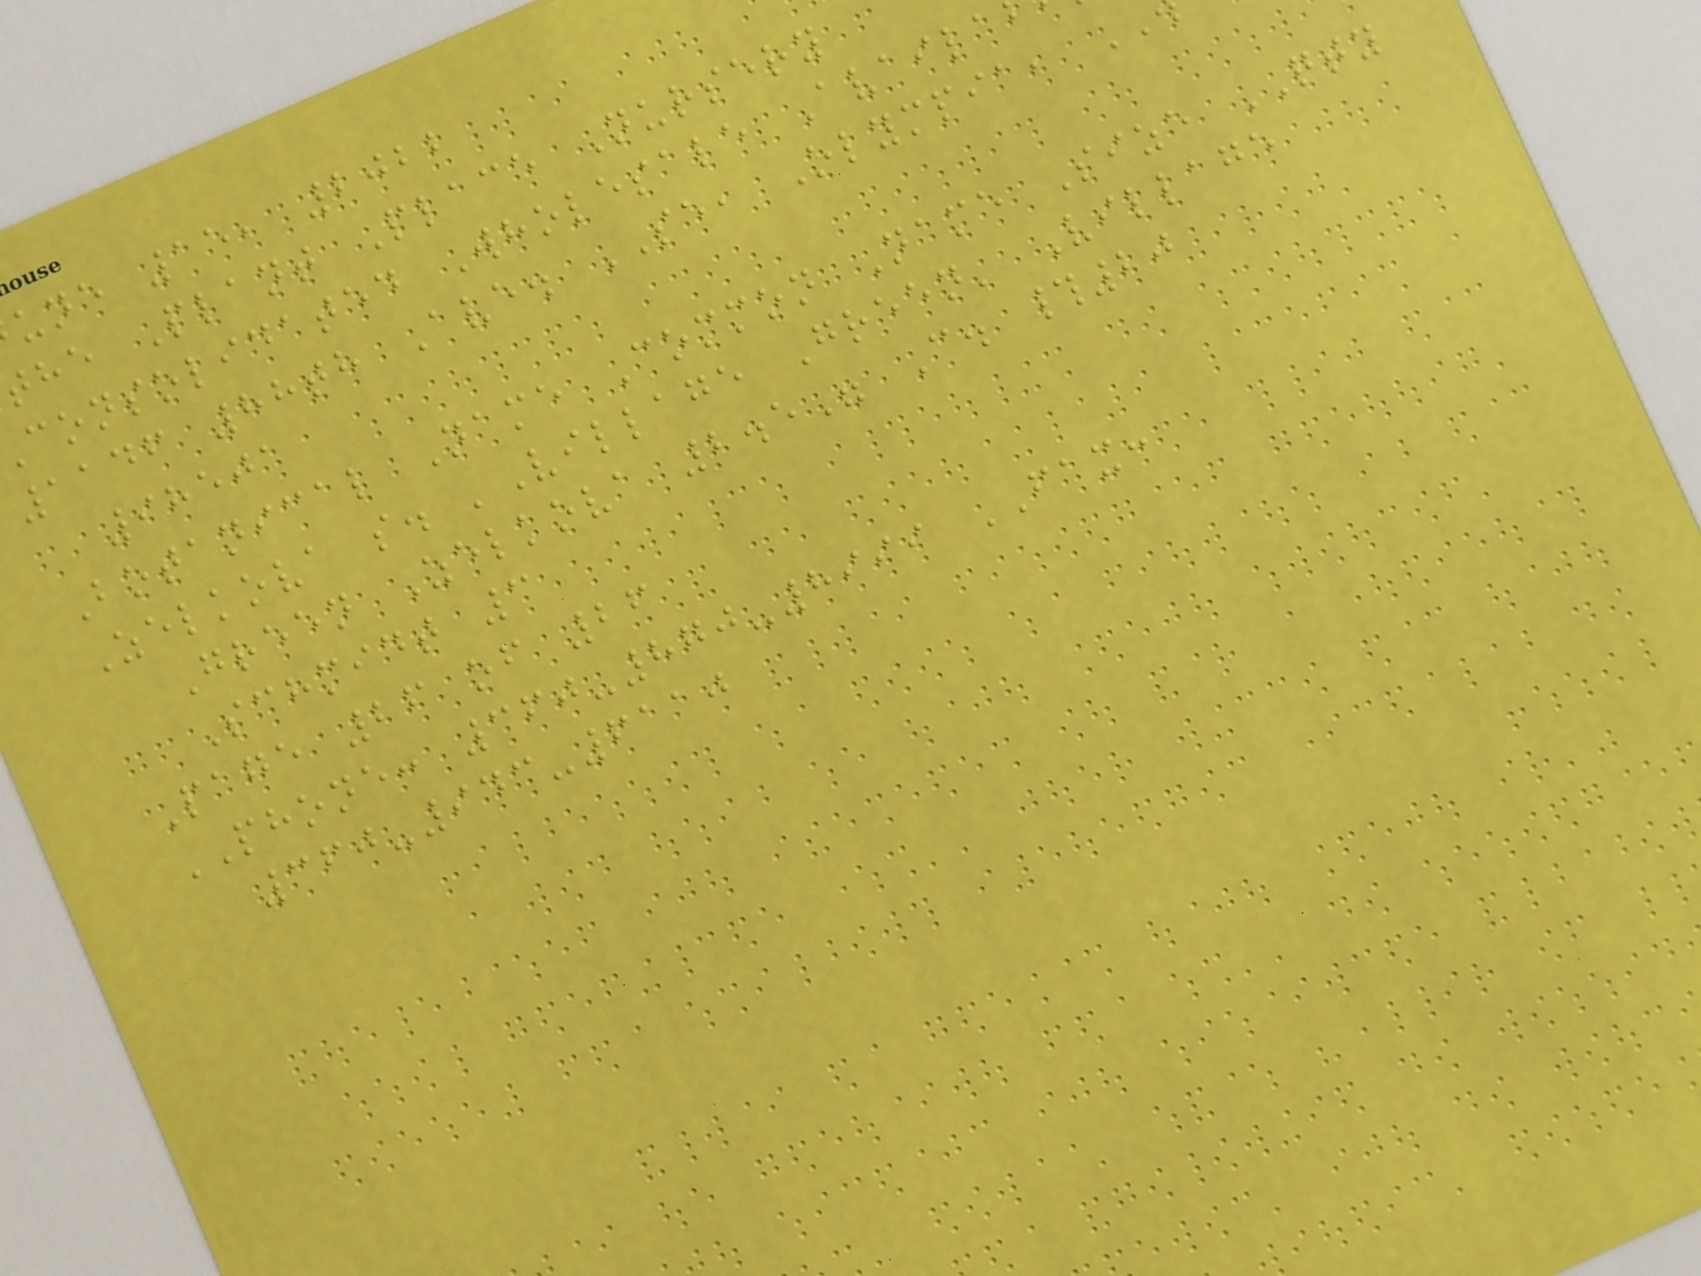une 15, 2022
the Plant Place Nursery
consolidated Wholesale Availa
1146 88th Ave. SE, Olympia,
98501
Botanical Name Common Name Size QTY
Zelkova s. 'Village Green' Village
Green Zelkova 2.5" C. #20
Schmidt 3
Page 26 of 26
PHONE: 360-870-8999 FAX:
360-943-6110
